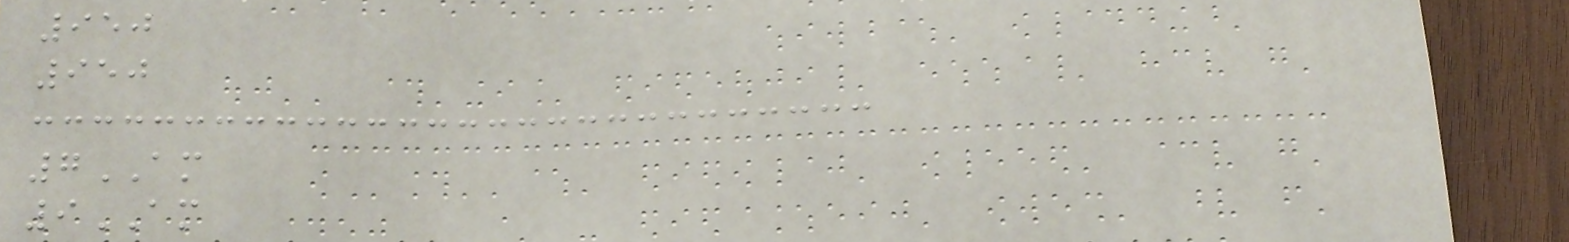950
950
7AM
9AM
